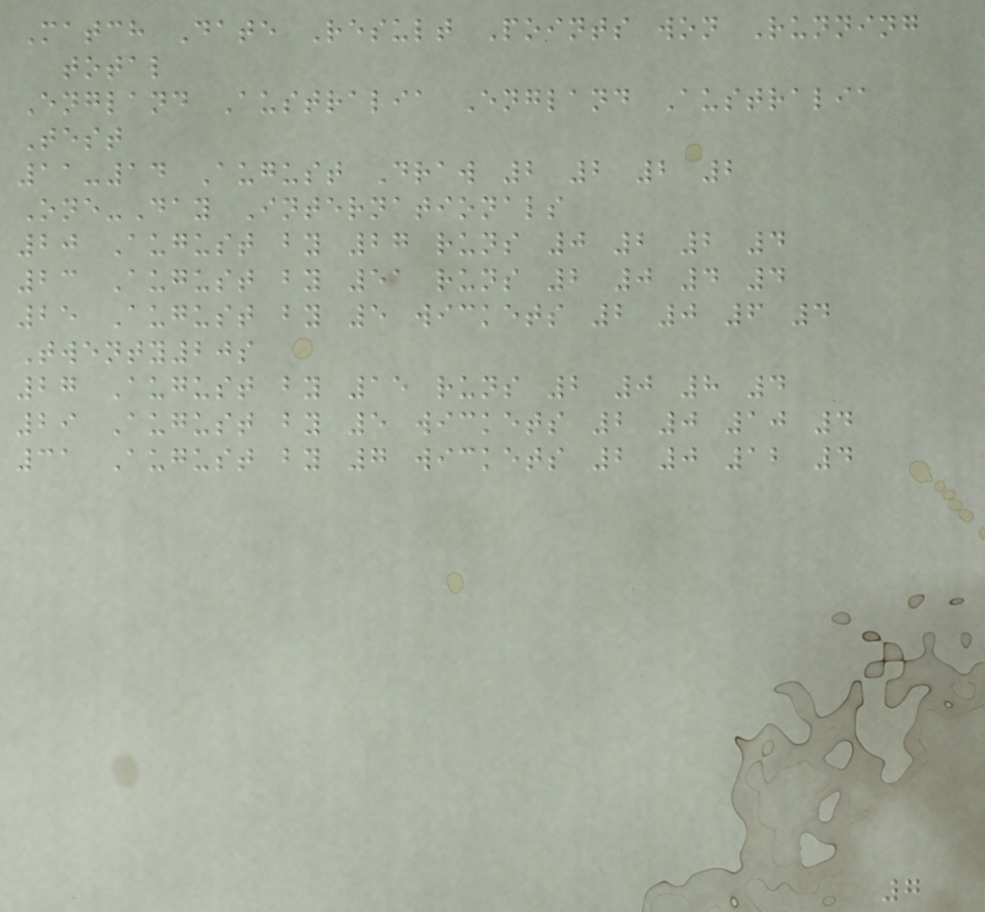Match Date Result Points won Running
total
England Australia England Australia
Test
11-14 August Draw 2 2 2 2
One-Day Internationals
20 August by 27 runs 0 2 2 4
23 August by 51 runs 2 0 4 4
25 August by 5 wickets 2 0 6 4
Twenty20s
27 August by 15 runs 2 0 8 4
29 August by 5 wickets 2 0 10 4
31 August by 7 wickets 2 0 12 4
7
